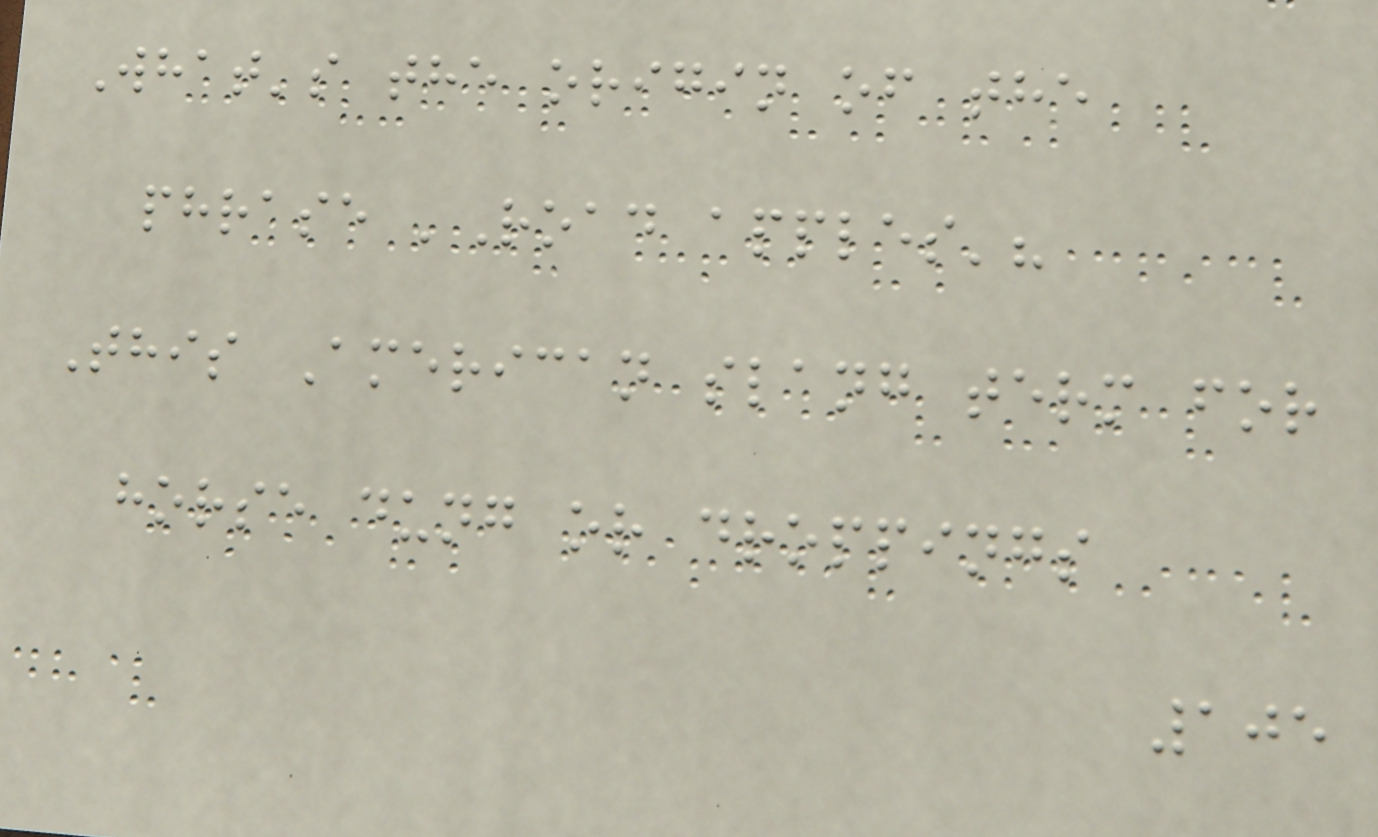What's the origin of the
phrase 'Road apples'?
This American slang term for
horse dung or droppings
105
